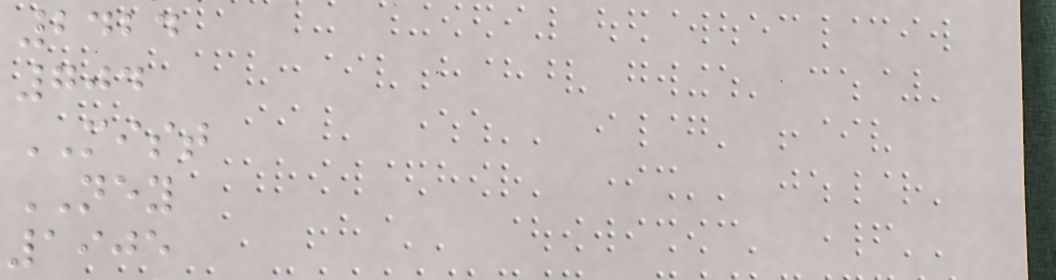2424
704
MIST
NEY
1905
